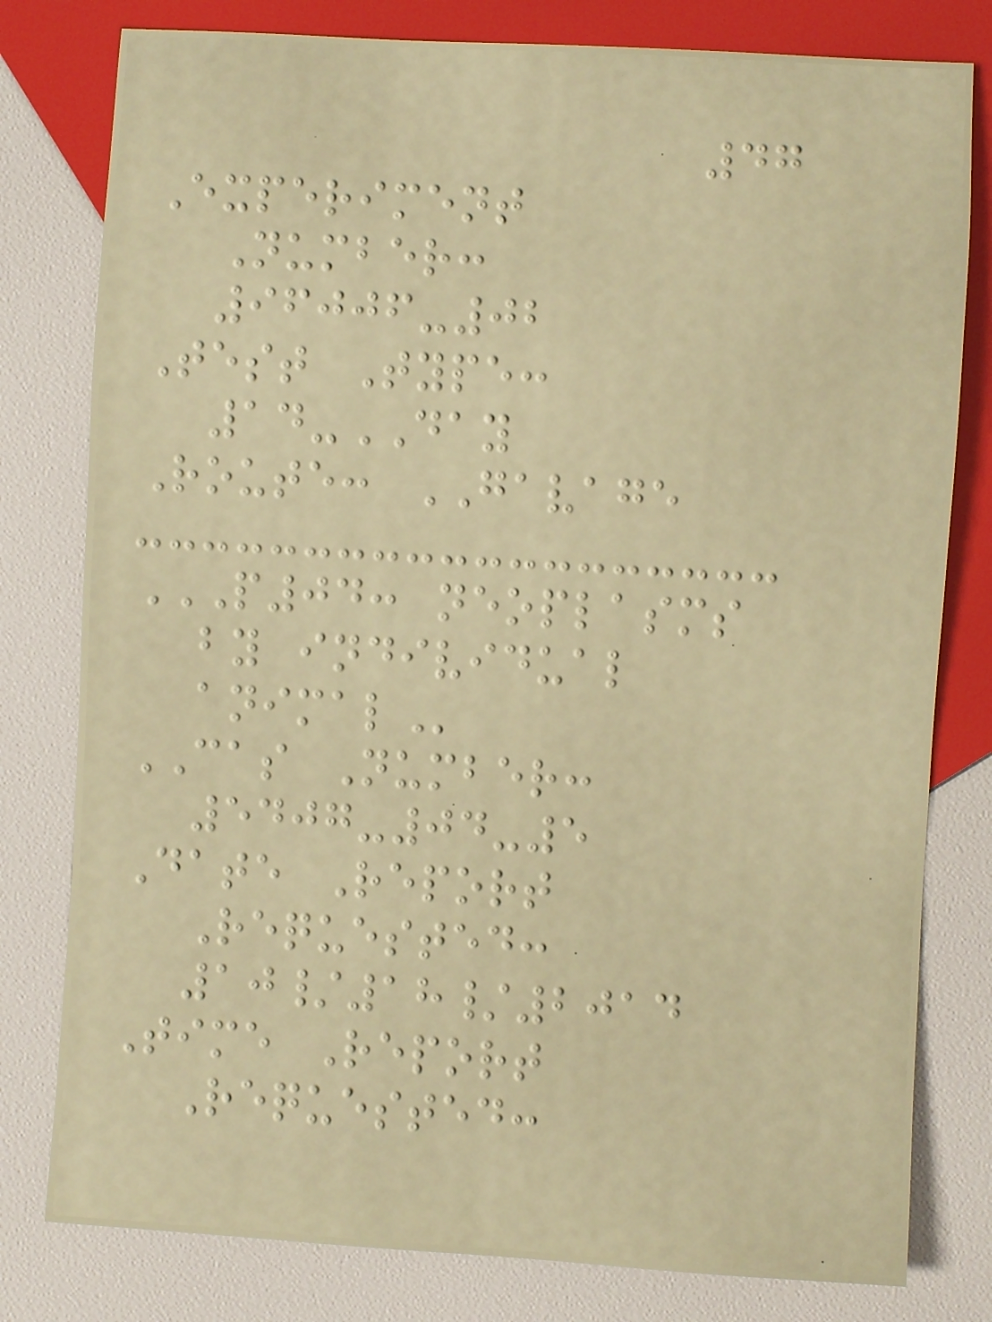47
Experiment
Number:
96006-02
Test Type:
14-DAY
Route: GAVAGE
P04: NEOPLASMS
BY INDIVIDUAL
ANIMAL
CAS Number:
5407-04-5
Date Report
Requested:
10/18/2014
Time Report
Requested:
